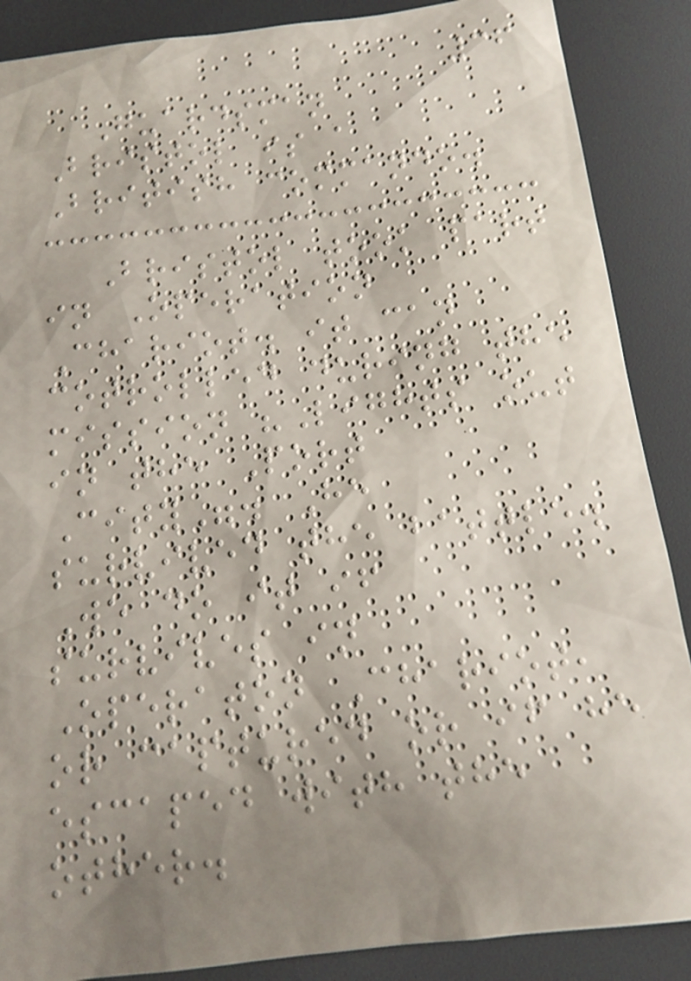36
Guardsman
Bristol is a
British commando.
Bristol took part
in Operation
Chariot. it can
cotrolled during the
mission "Lights out
in the Port
City". He
survived the battle.
We do it if
survives in
Operaton Chariot,
or captured or if he
escaped with the
other.
